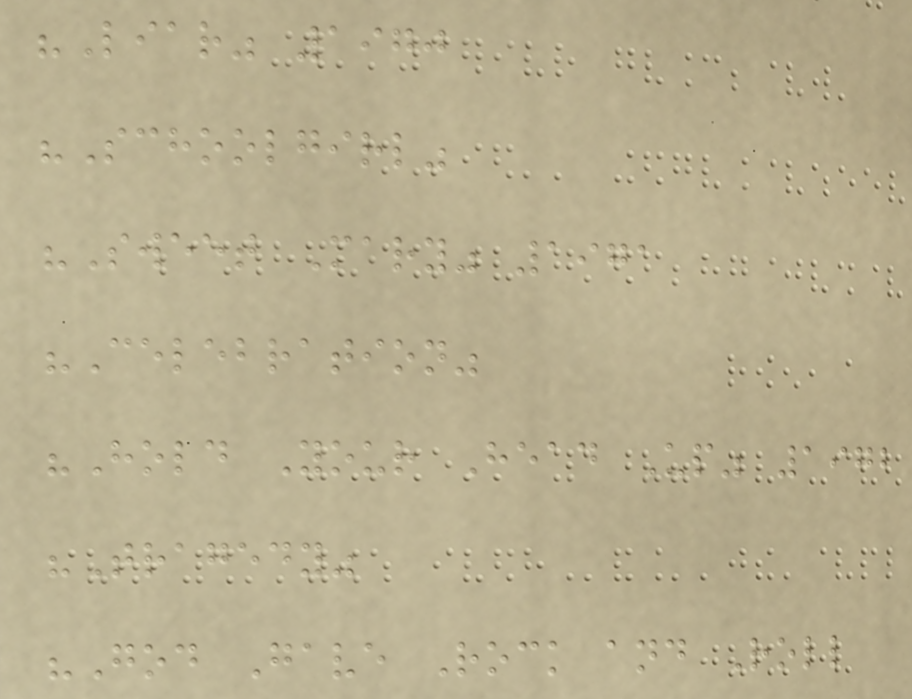"Liar" 1970
"Schoolgirl"
"Sweet Mary" 1971
"Celebration"
"Hold Your Head Up" 1972
"Tragedy"
"God Gave Rock and Roll
